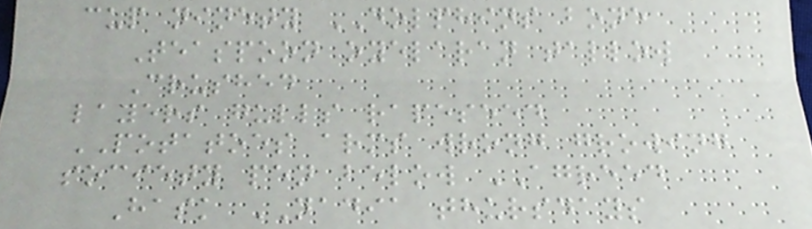cup ninety DOLPHINS bone
Teaspoon oyelaran tallow
Crushed
layers gulls rapeseed
POTATOES arms wrong growing
society pen below AGREED
Hask NADIA thursdays
